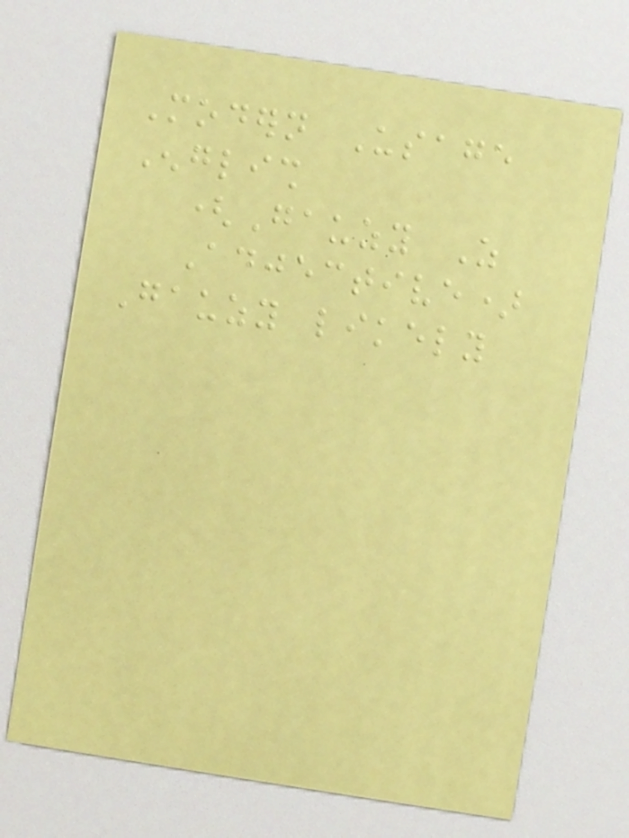Modern Usage
English
(Gauzy As
Adjective)
Gauzy likely
